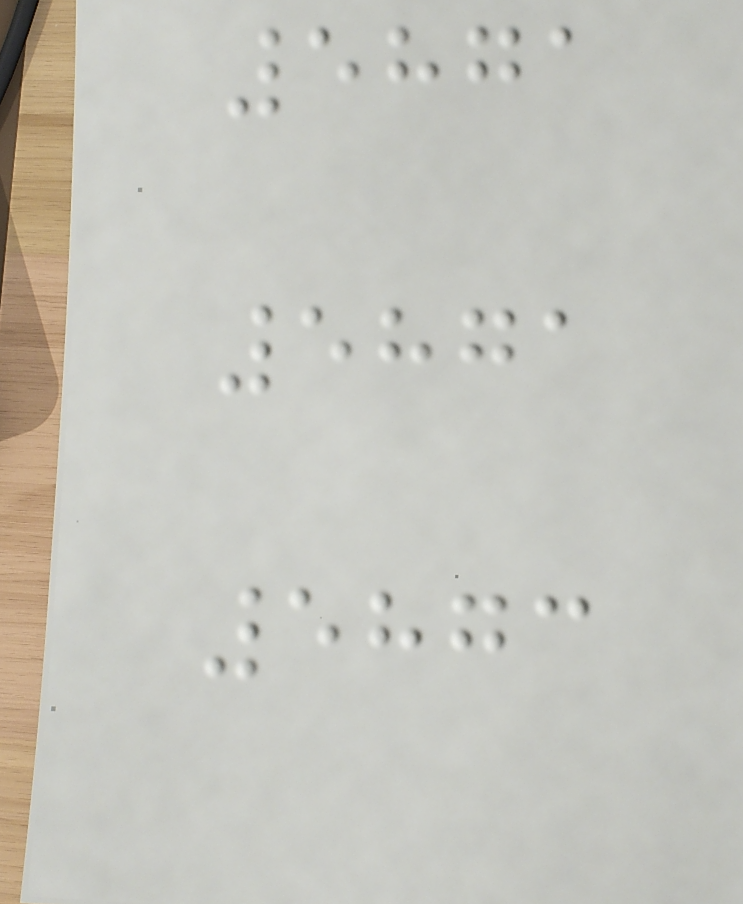5871
5871
5873
